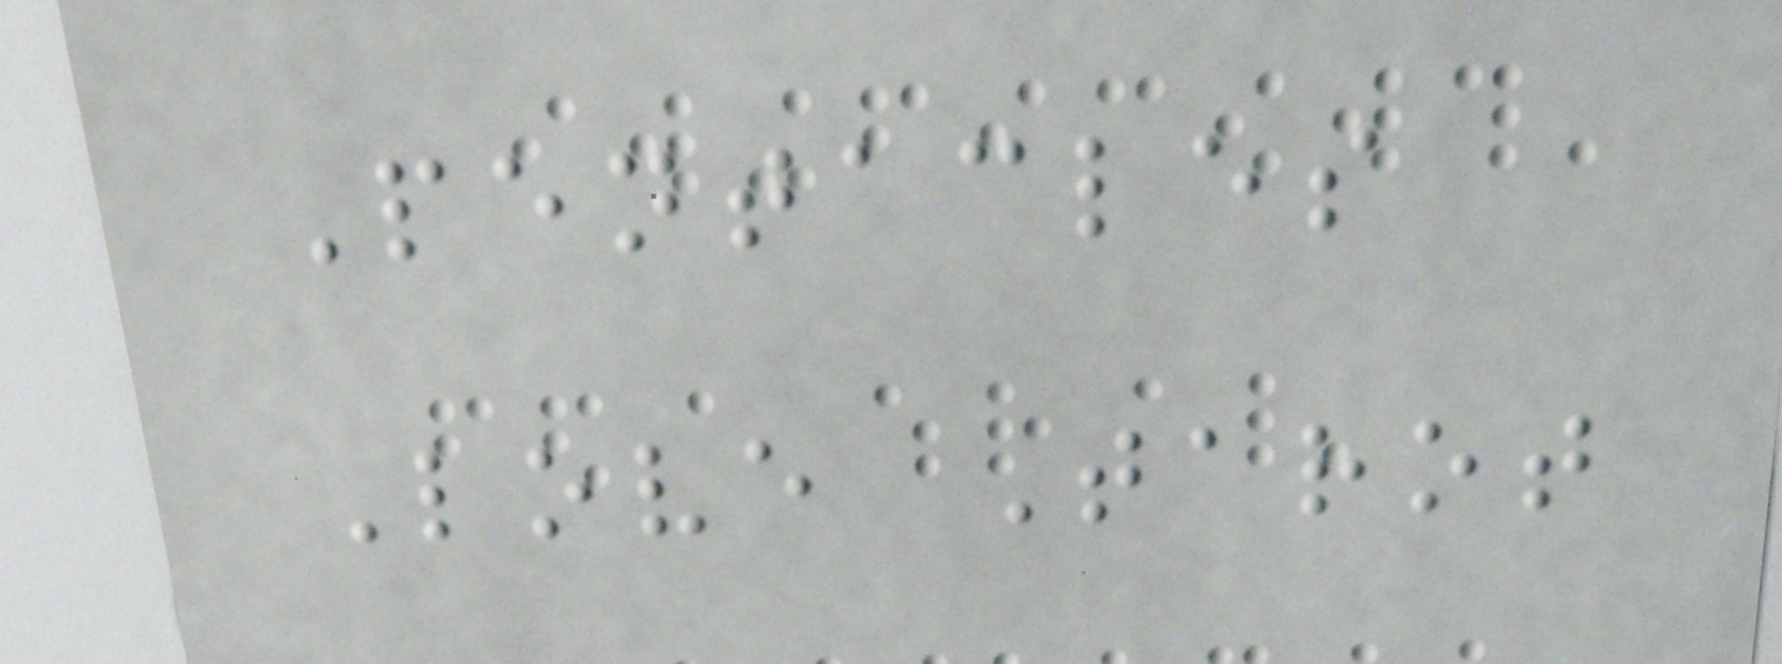Pentacles
Love Tarot
